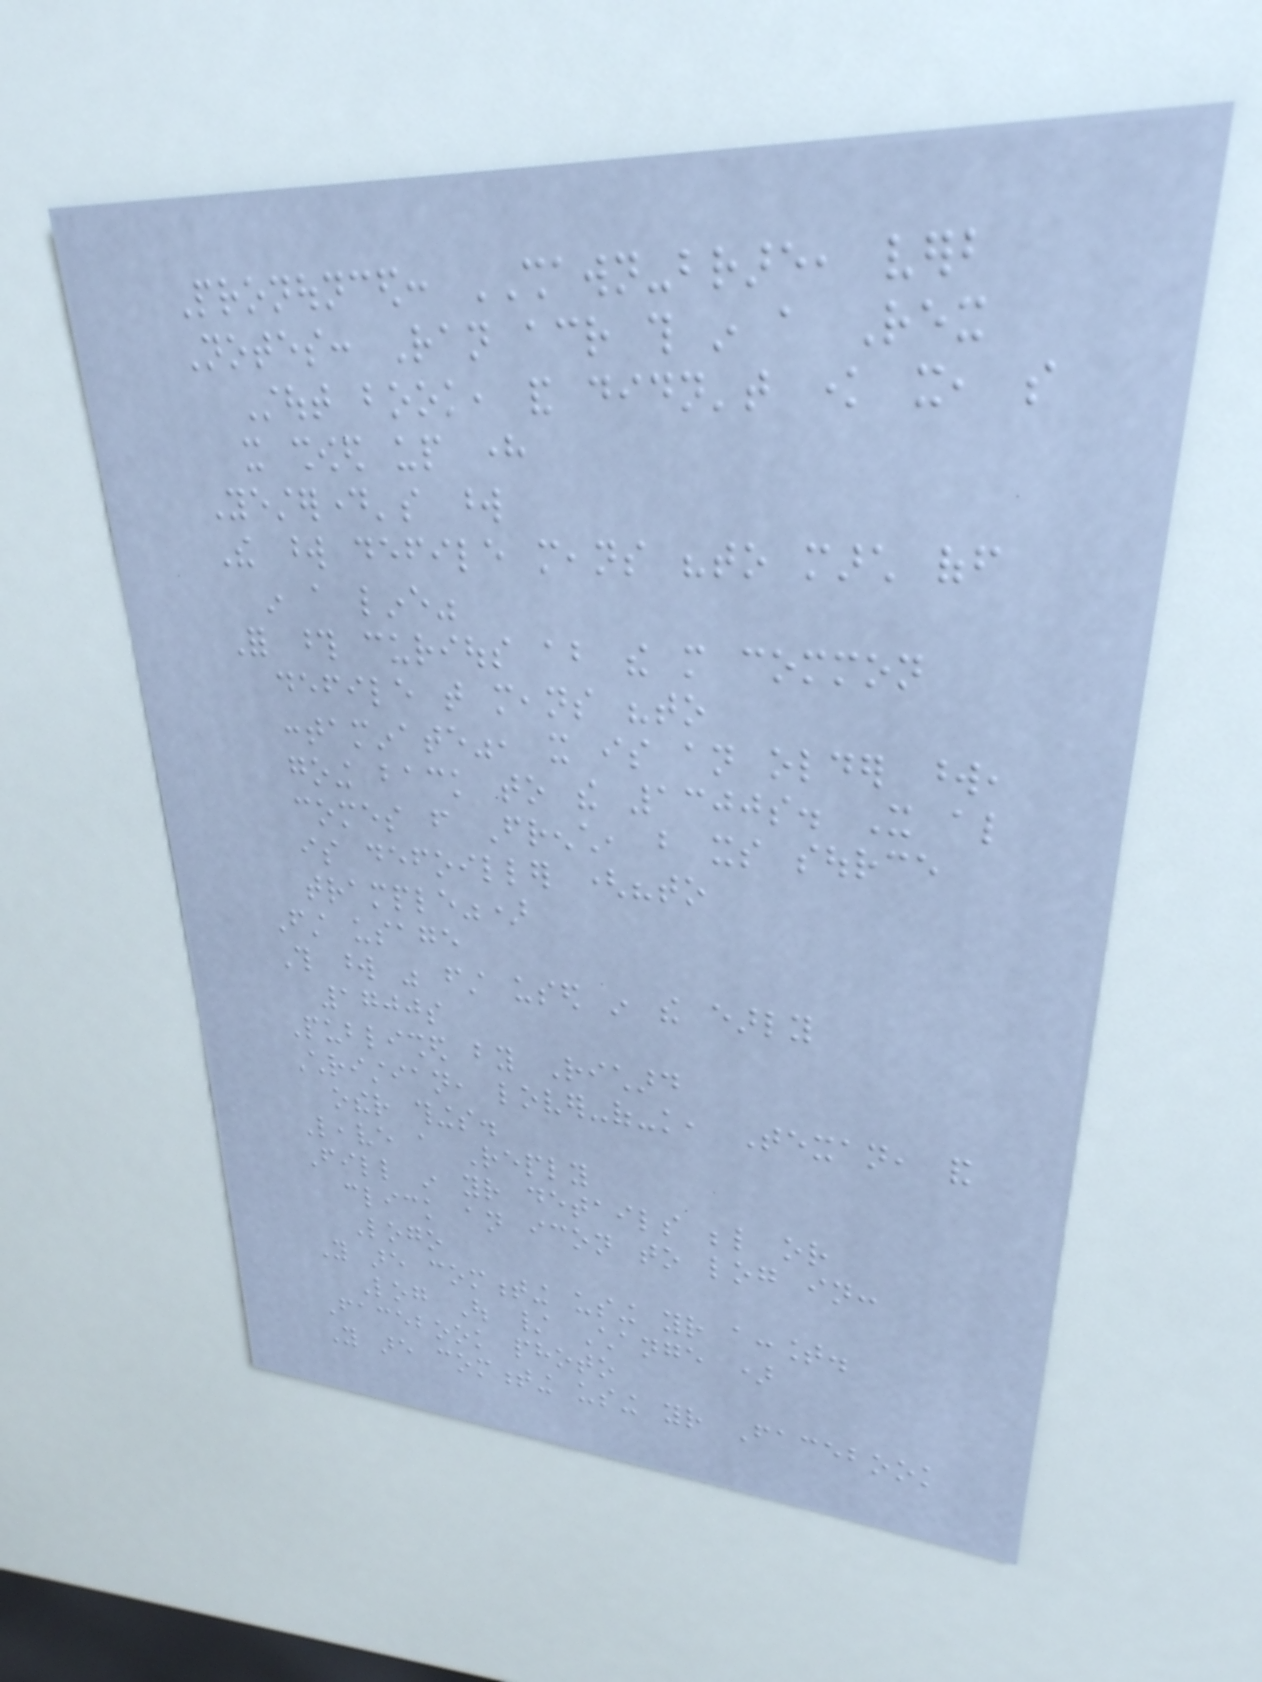Pronounced: SHAWN-brare, verb
Notes: Ran across this in a Rex
Stout book, and didn't know it, so
it showed up here
Yesterday's word
The word defile means "to march off
in a line"
For those curious about the more common
defile that means "to
contaminate", it is an older word,
going back to the 1300s. It also
comes from French, but its source
is defoiller ("to
trample")
First usage
This word was first used in the early
1700s
Published by Richard
Christian, lover-of-knowledge, Texan, and
other things.
Leave a Reply
Fill in your details below or
click an icon to log in:
Logo
You are commenting using your account.
Log Out / Change )
Facebook photo
You are commenting using your Facebook
